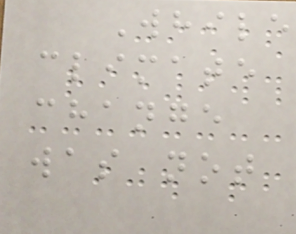While
climate
change
was not
